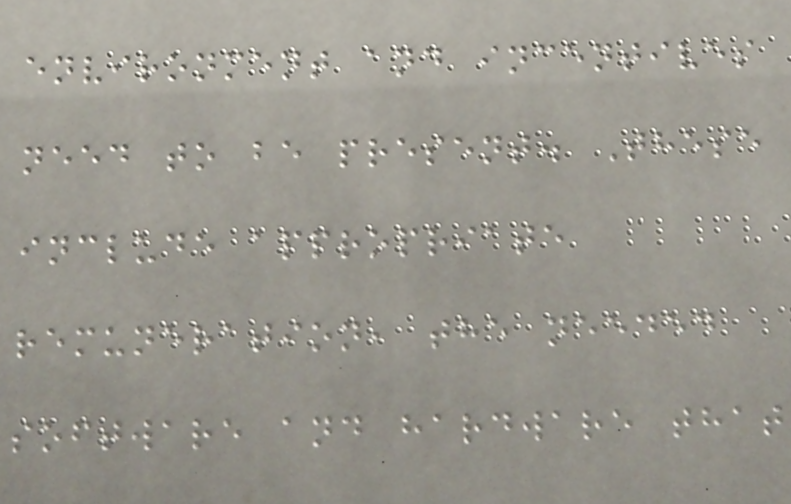environment and incentives
need to be present. These
include appropriate
remuneration, the needed
software and hardware that
